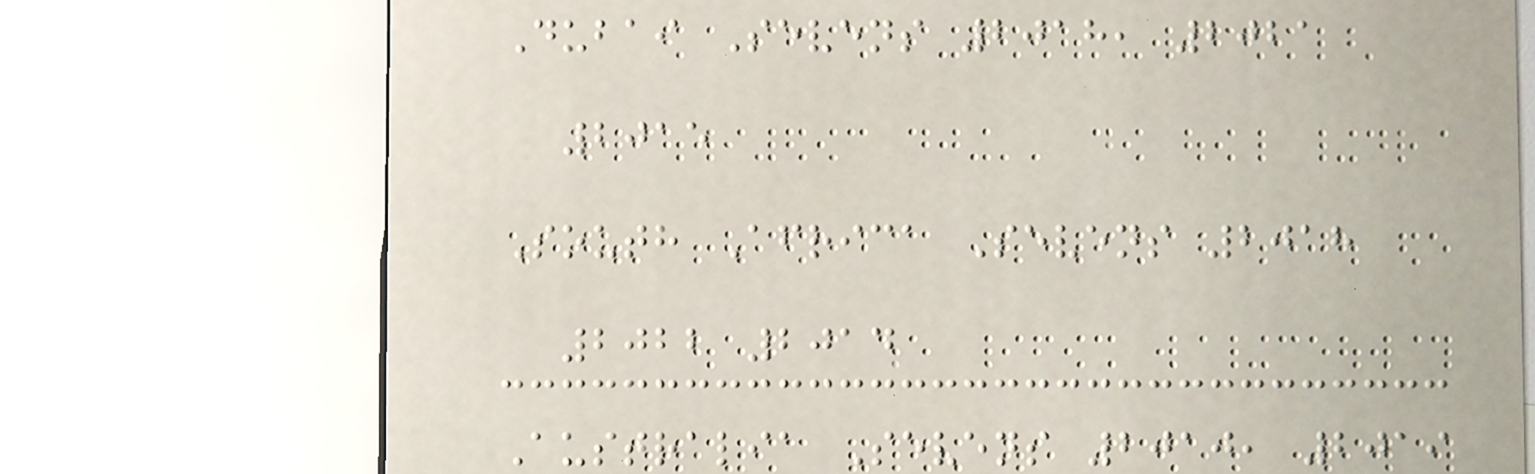Dubai Sevens 2018, 2021
2015
South Africa Sevens 2018
2022 2014
Australia Sevens 2010, 2019
